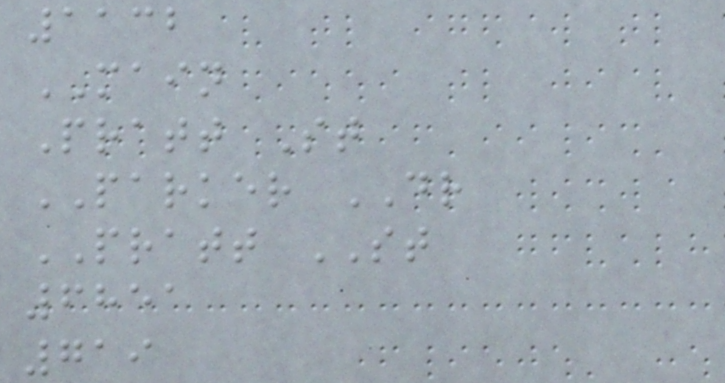1132
MAIN
Pratt St
PARKER DR
PRATT ST
6851
719
